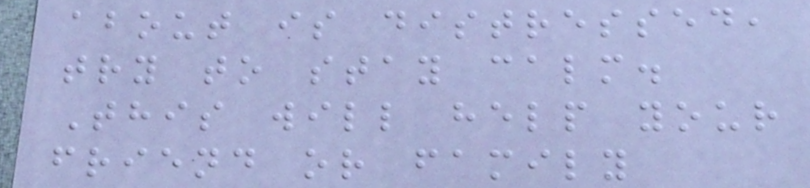about is distressed,
try to stay calm.
This will help your
friend or family
